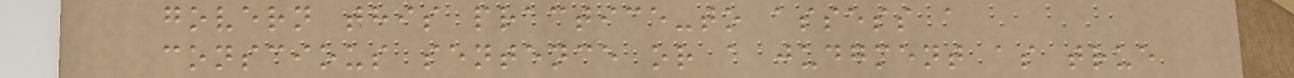govern this practice-to assess a
conscious sentence or a judgment as true
